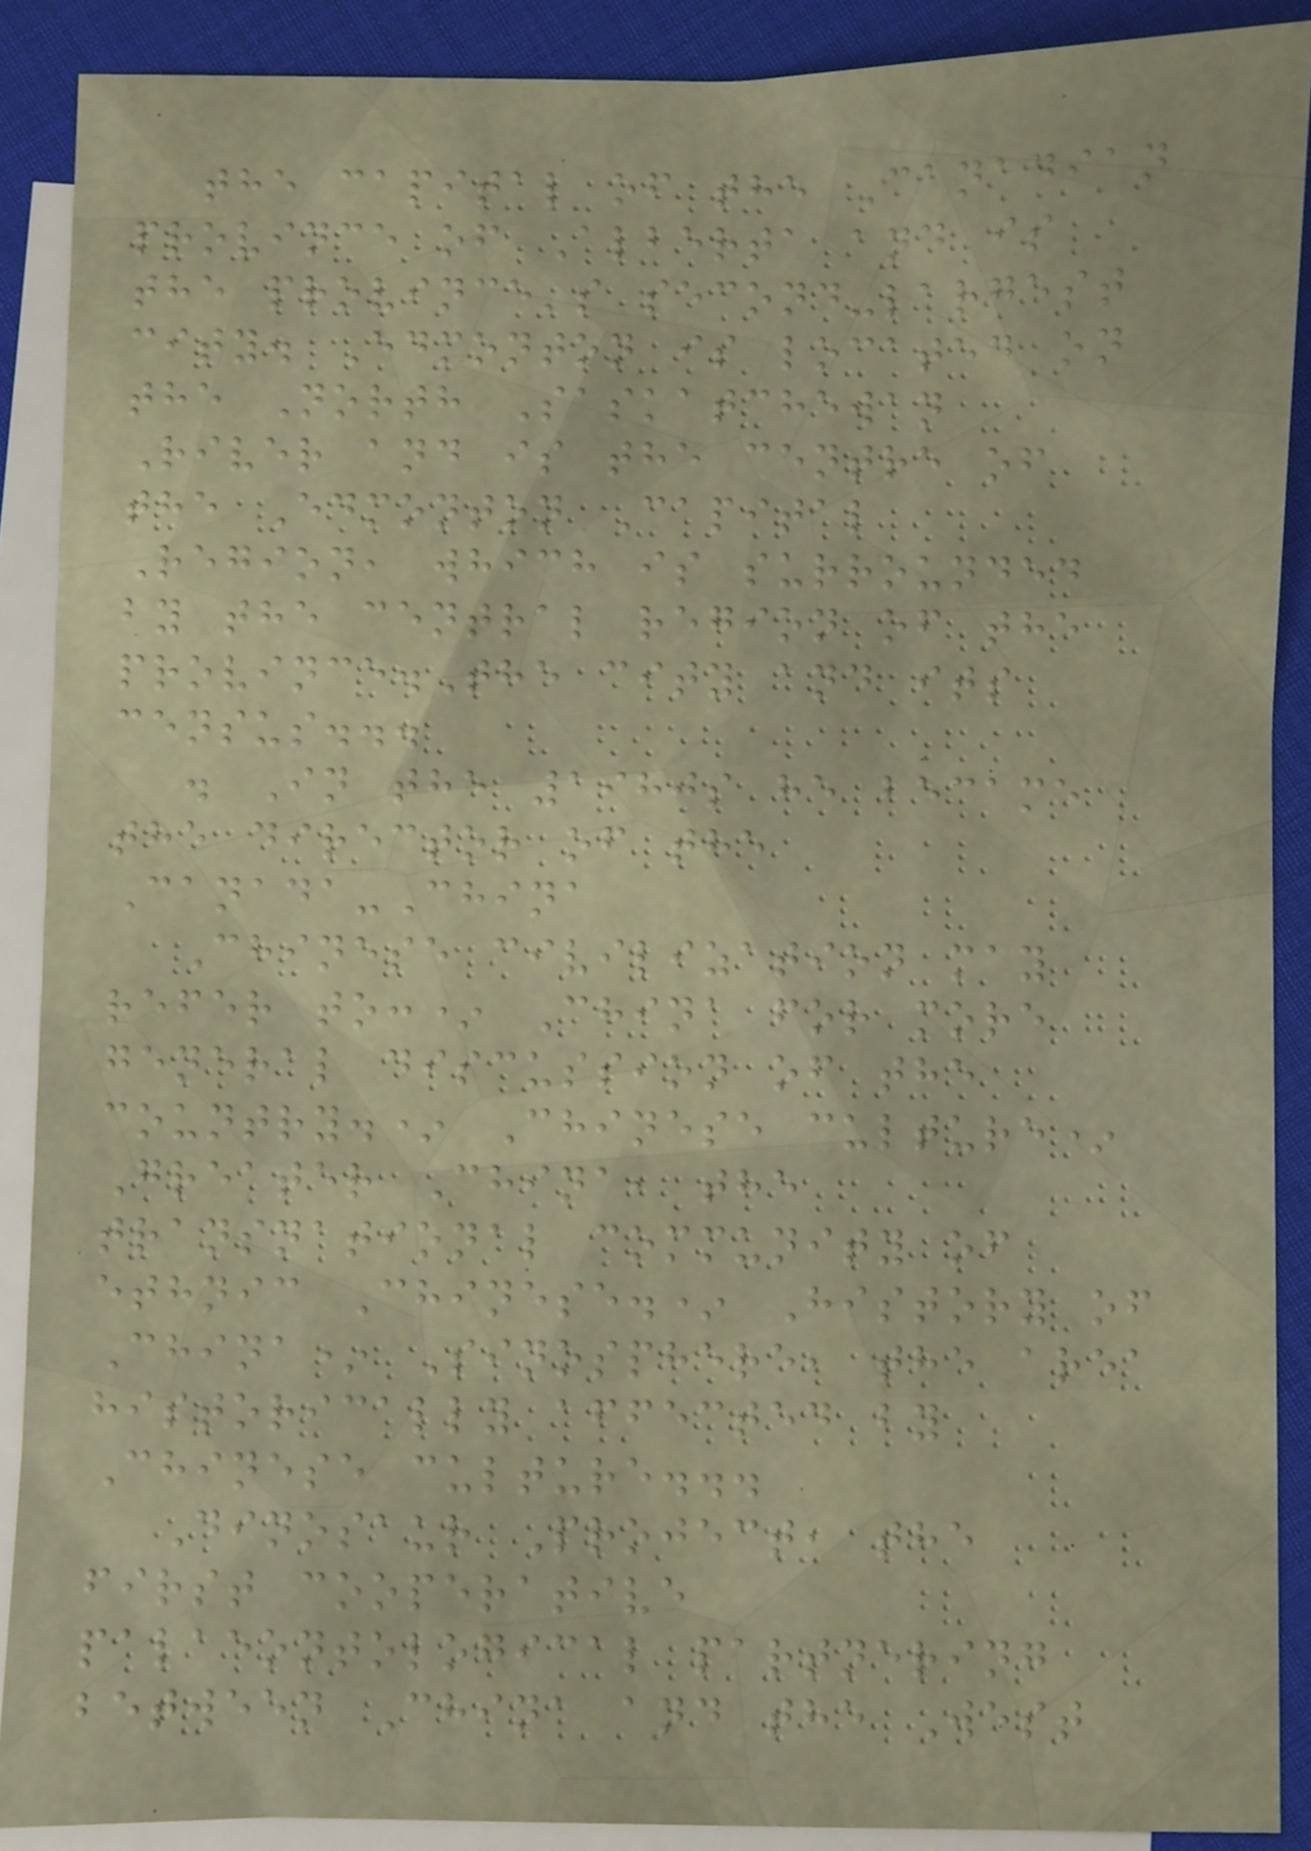the capital of the Canadian
province of Alberta and is
the province's second-largest
city. Edmonton is located on
the North Saskatchewan
River and is the centre of
the Edmonton Capital
Region, which is surrounded
by the central region of the
province.The city and its
census...
. In the 1980s he became
the director of the
Canada-China
Chinese civilization may
refer to:* China for more
general discussion of the
country.* Chinese culture*
Greater China, the
transnational community of
ethnic Chinese.* History of
China* Sinosphere, the area
historically affected by
Chinese culture...
Dinosaur Project, the
first cooperative
palaeontological partnering
between China and the West
